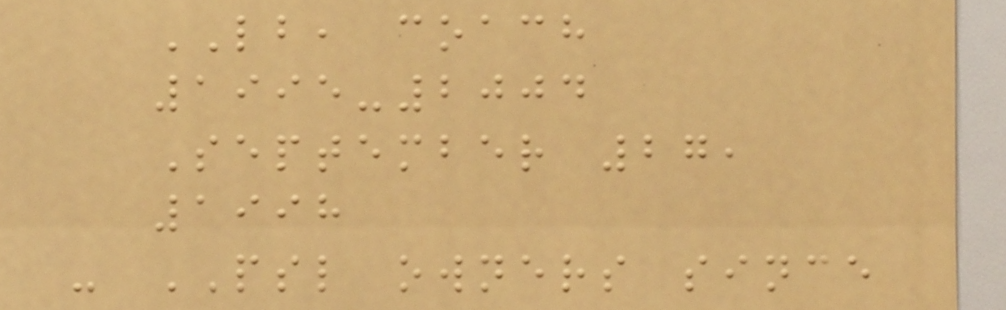LB, coach
1995-2004
September 27,
1998
- PSL owners since
